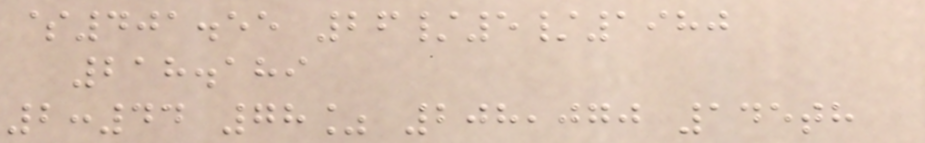$401.55 26/5/1980
218.189
2:44 78% 208,070 145th
